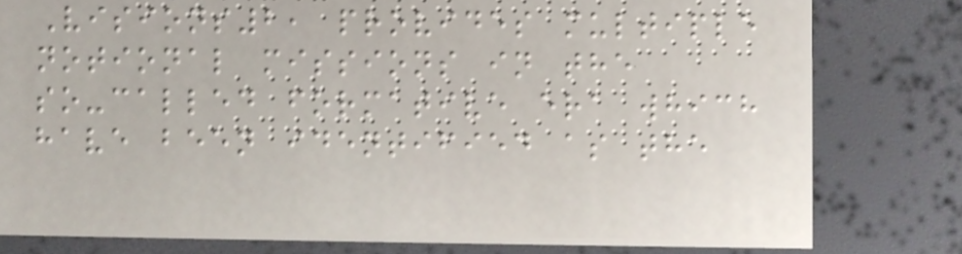Visions2, provides multiple
notional missions in the
so-called formative era which
have been identified as the
